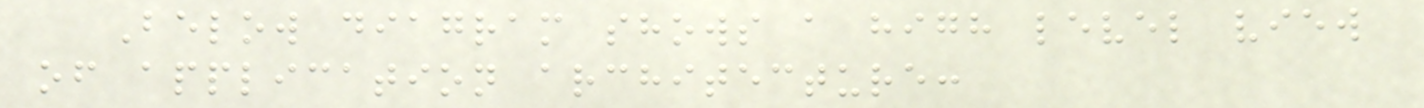Below diagram shows a high level view
of application architecture:
